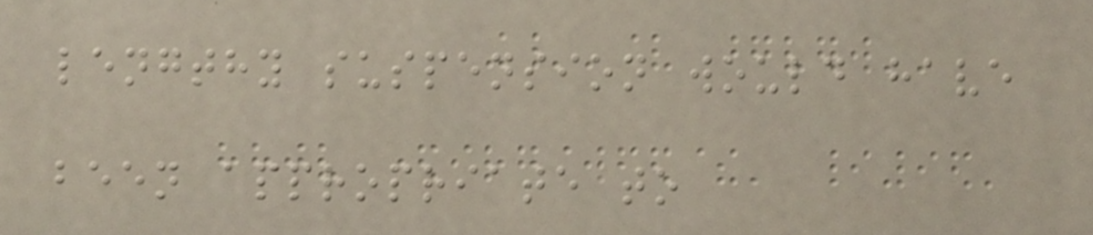lengthy suspension would have
been appropriate to
